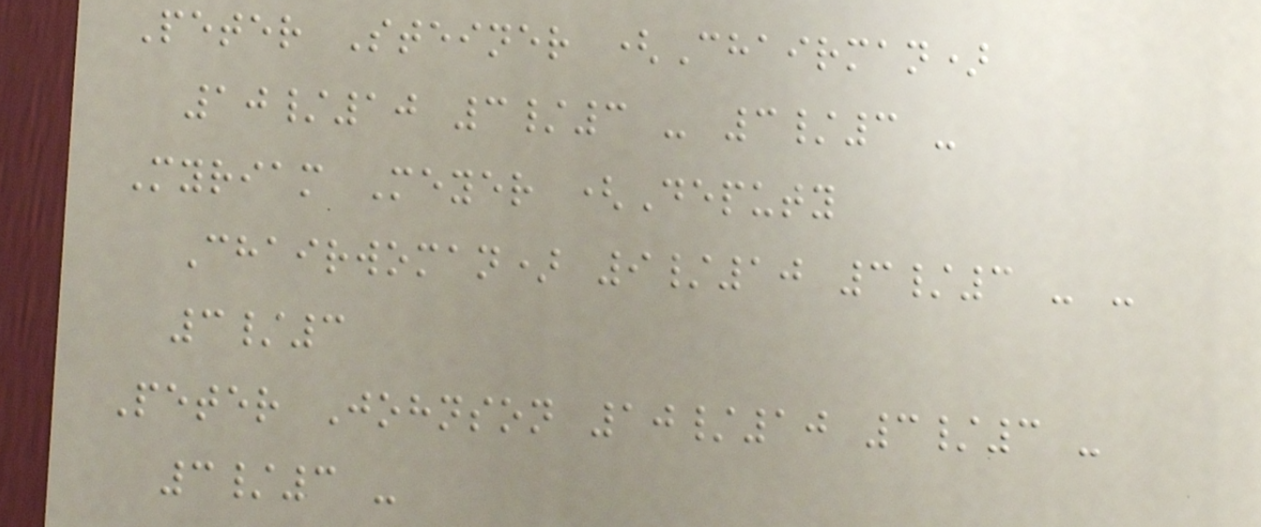Peter Steiner (Chairman)
10/10 3/3 - 3/3 -
Myriam Meyer (Deputy
Chairwoman) 9/10 3/3 - -
3/3
Peter Johnson 10/10 3/3 -
3/3 -
